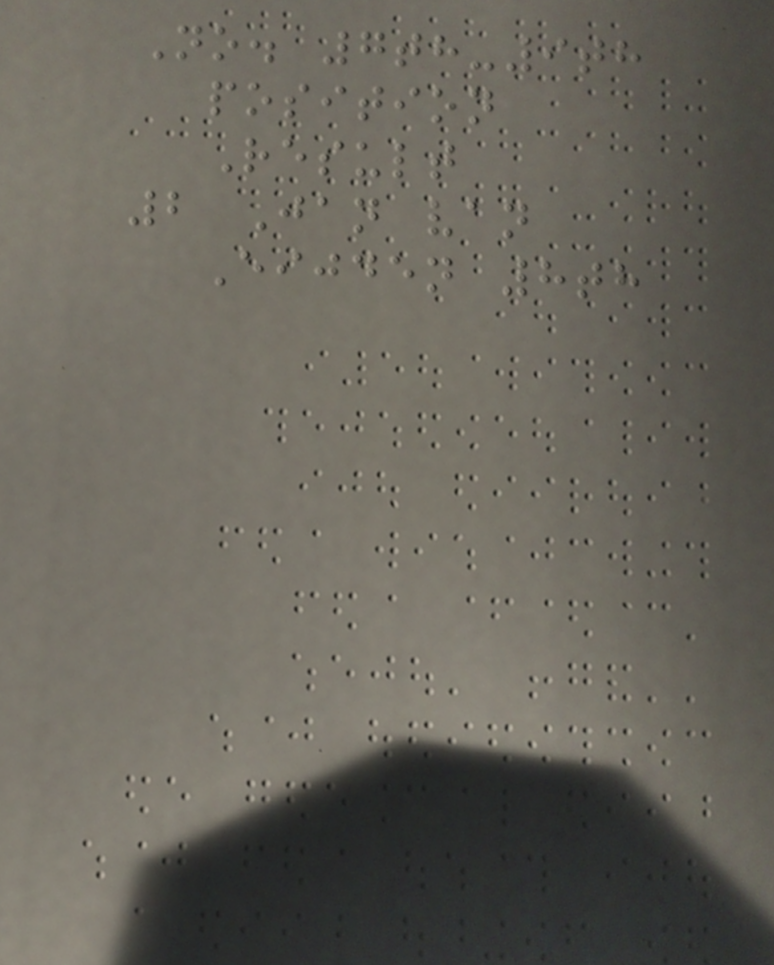No. 7th-9th
position
Result
2 Jan van
Eijden 8th
